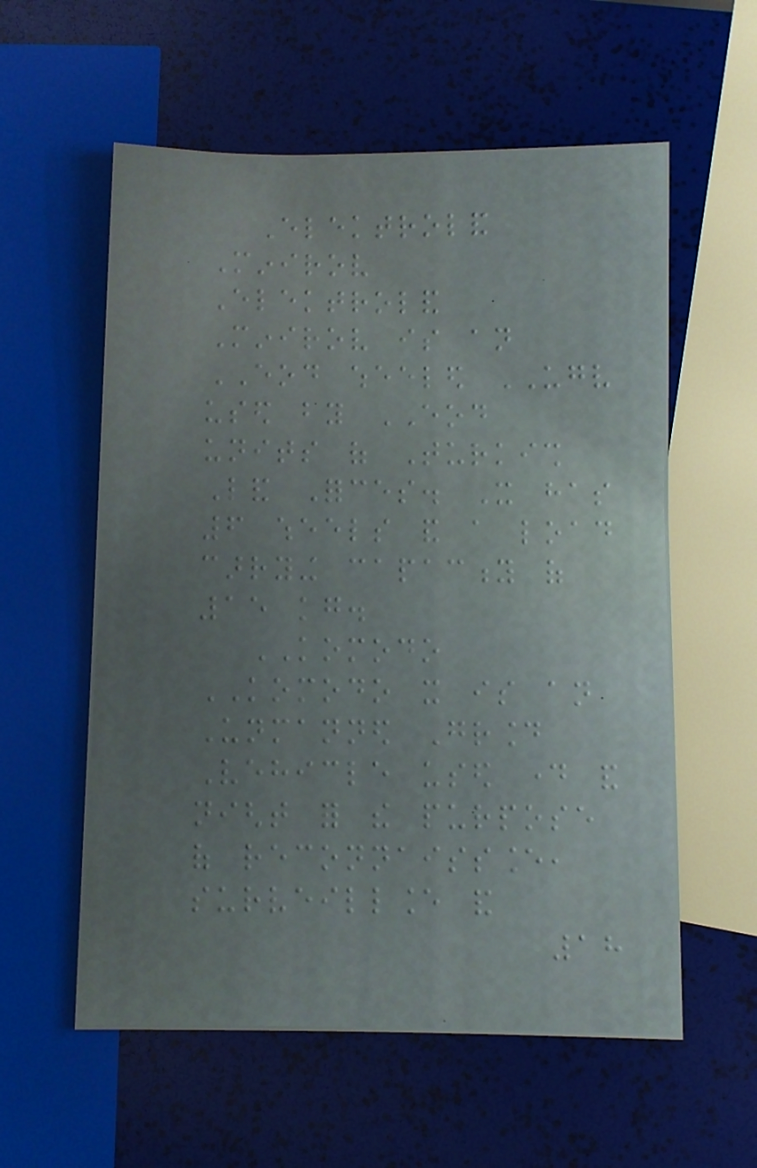Elektroland
Minirov
Elektroland
Minirov is an
EOD wheeled UGV
used by EOD
units of Turkish
Land Forces. It has
6 wheels and a load
carrying capacity of
15 kg.
KOMODO
KOMODO it is an
Unmanned Ground
Vehicle used day and
night for the purpose
of reconnaissance,
surveillance and
18
